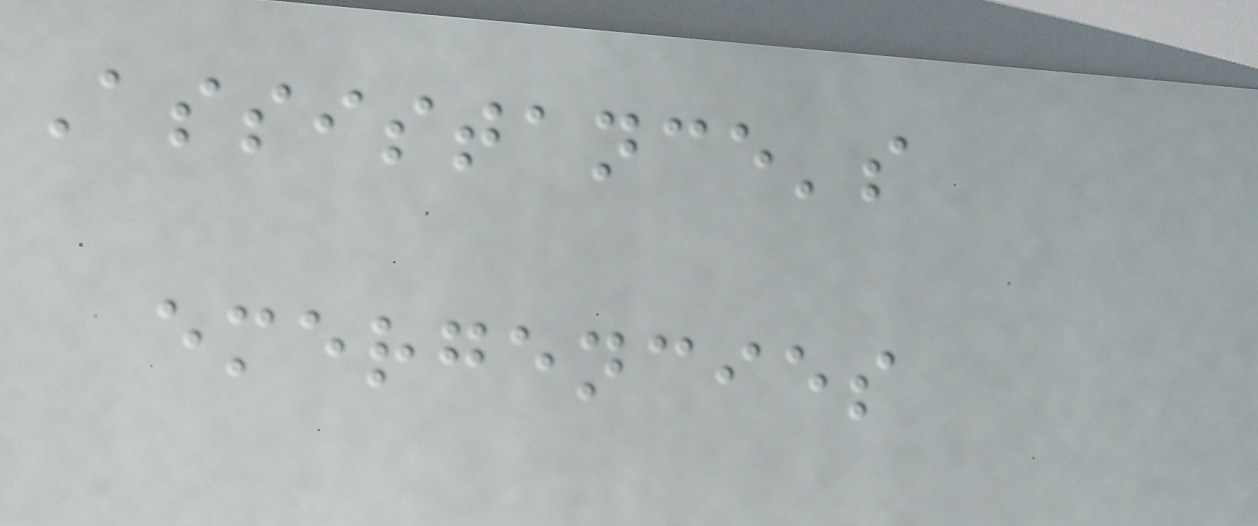Assistance's
emergencies
